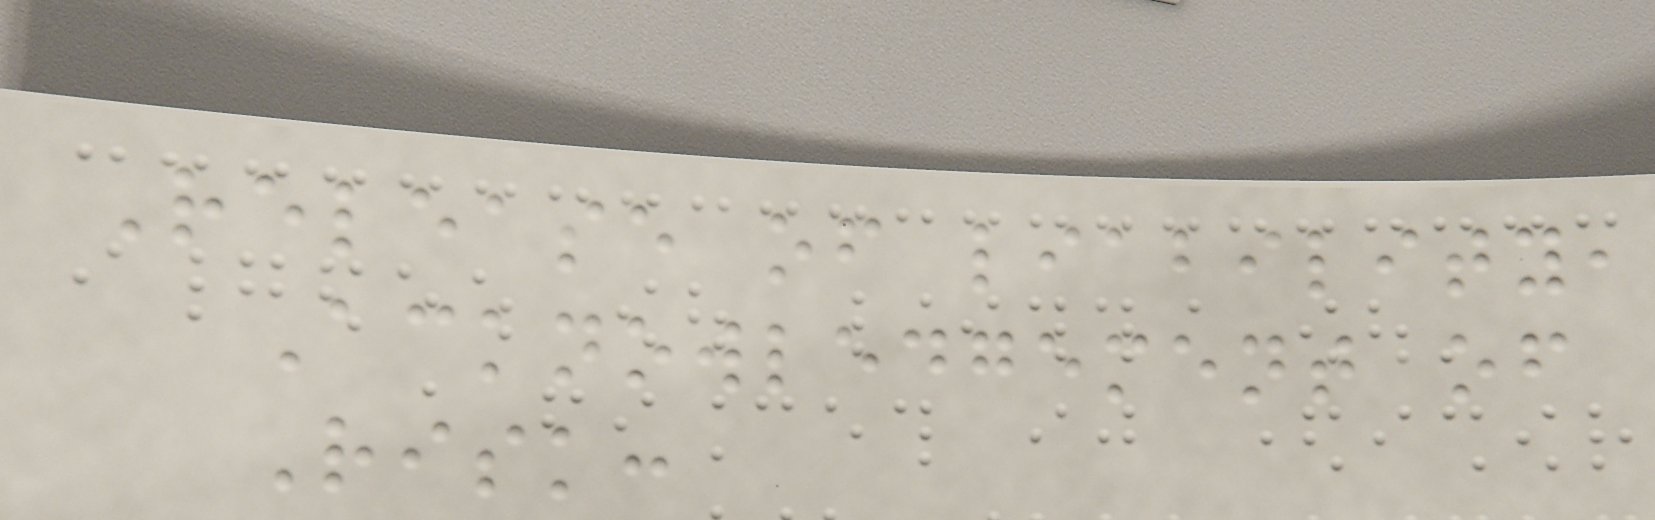Release of liability,
Acknowledgement of
Risk:
